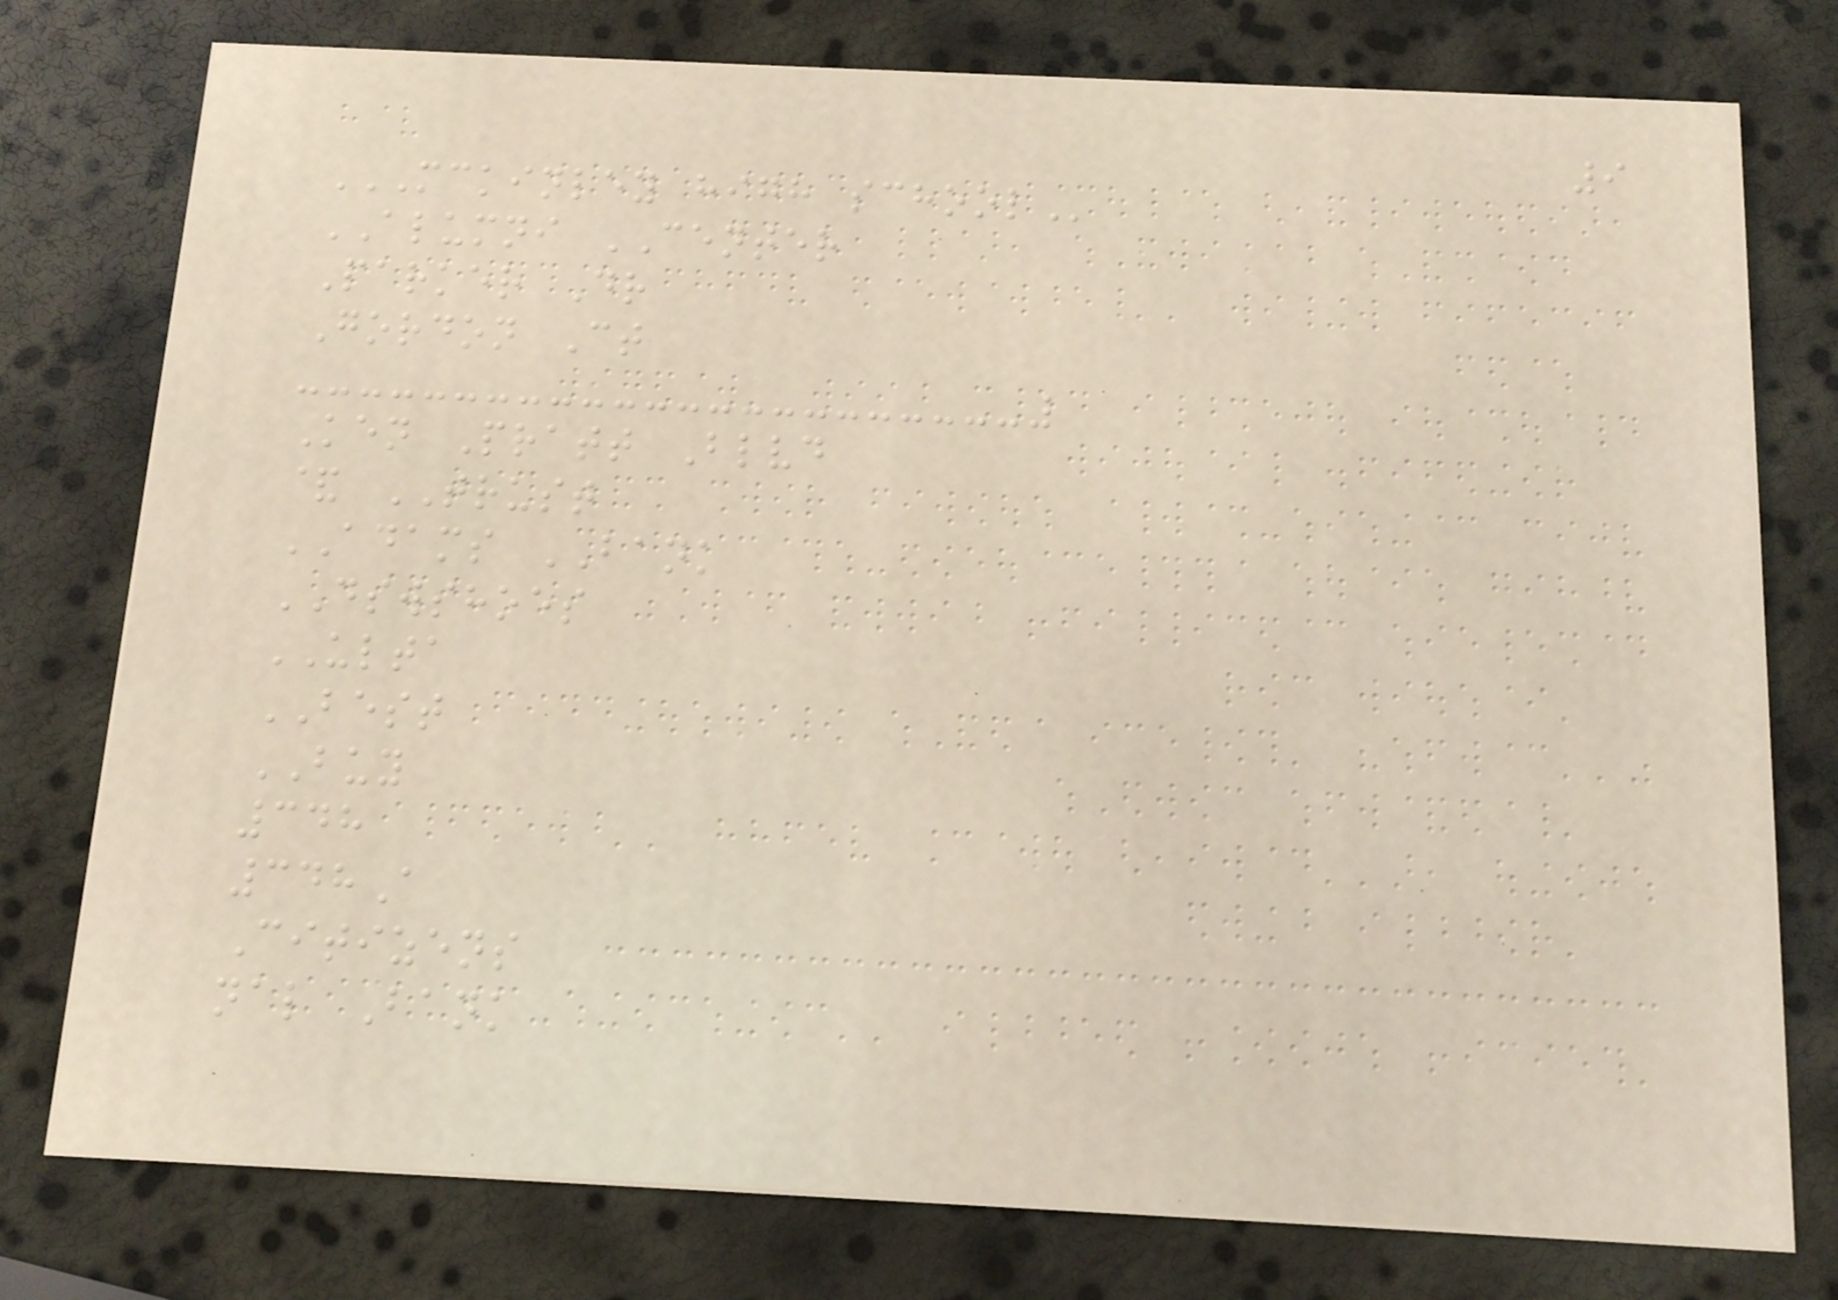9
MCKINLEY HIGH SCHOOL
ALUMNI CENTER
Parker Dr
Gordon Ct
Ken Pratt Blvd
& TRUST
ADAMS BANK
DSWSHOES
ULTA
BEST
BUY
348
348A
Citizens
nal Bank
